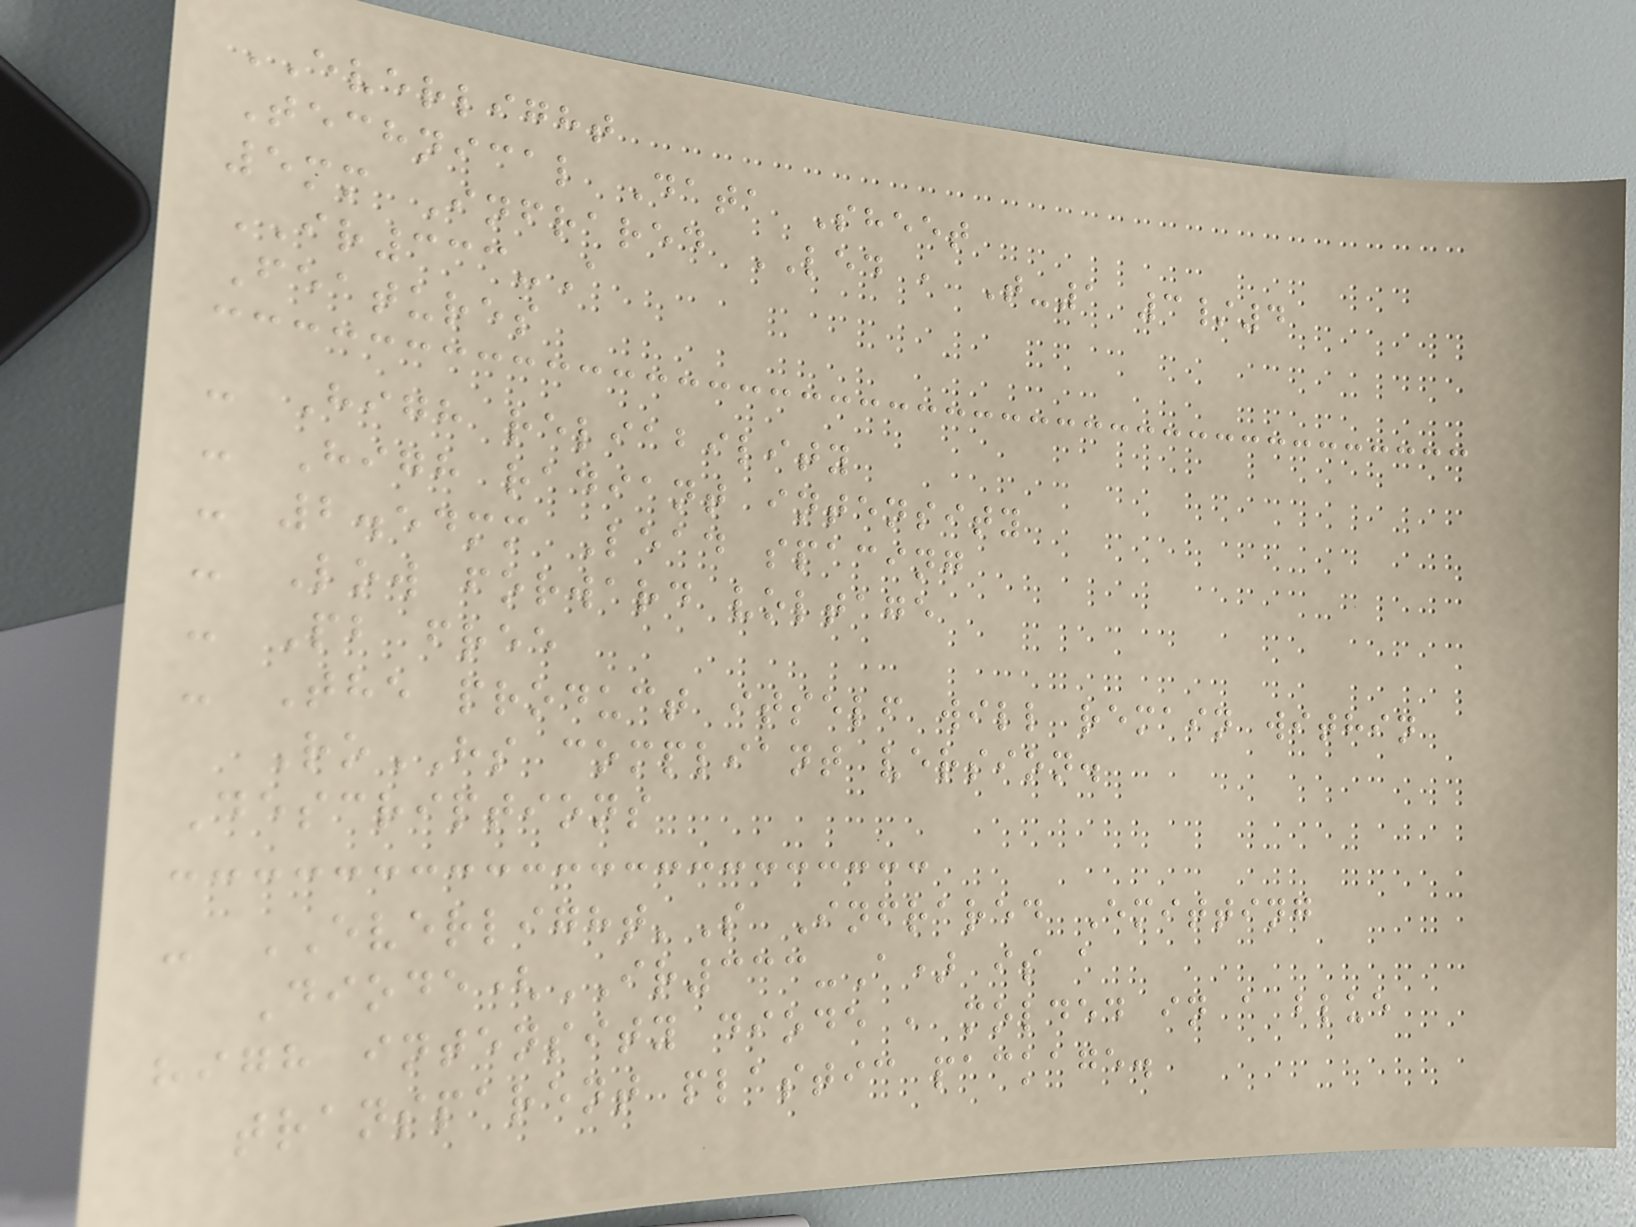EVERLIGHT
Technical Data Sheet
5mm Infrared LED , T-1 3/4
IR333-A
Features
- High reliability
- High radiant intensity
- 2.54mm Lead spacing
- Low forward voltage
- Pb free
- The product itself will remain within
RoHS compliant version.
Descriptions
- EVERLIGHT'S Infrared Emitting
Diode(IR333-A) is a
high intensity diode , molded in a blue
transparent plastic package.
